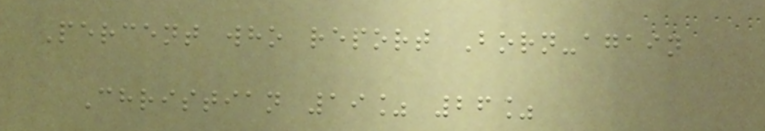Percent who report Born-again
Christian 19% 26%
